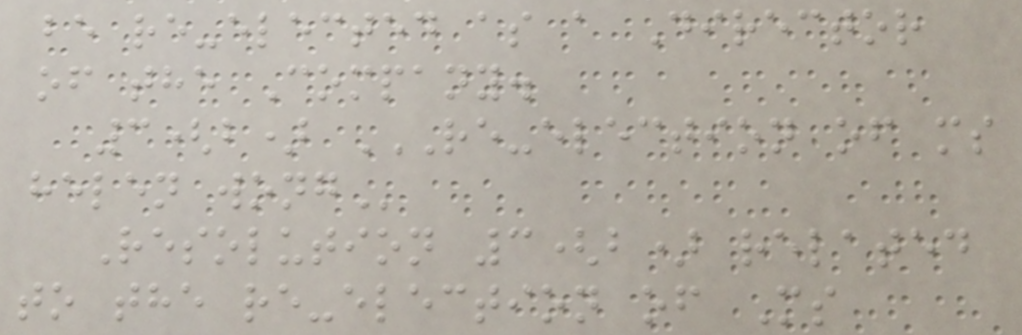be re-elected as a Director
of the Company.
3(b) RE-ELECTION OF MS
HELEN WONG
Resolution 3(b) related
to the re-election of Ms
